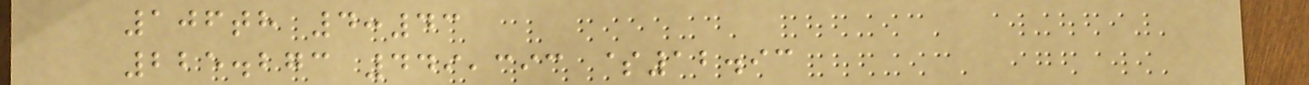106th 4:43
225.273 449,393 $12.93
